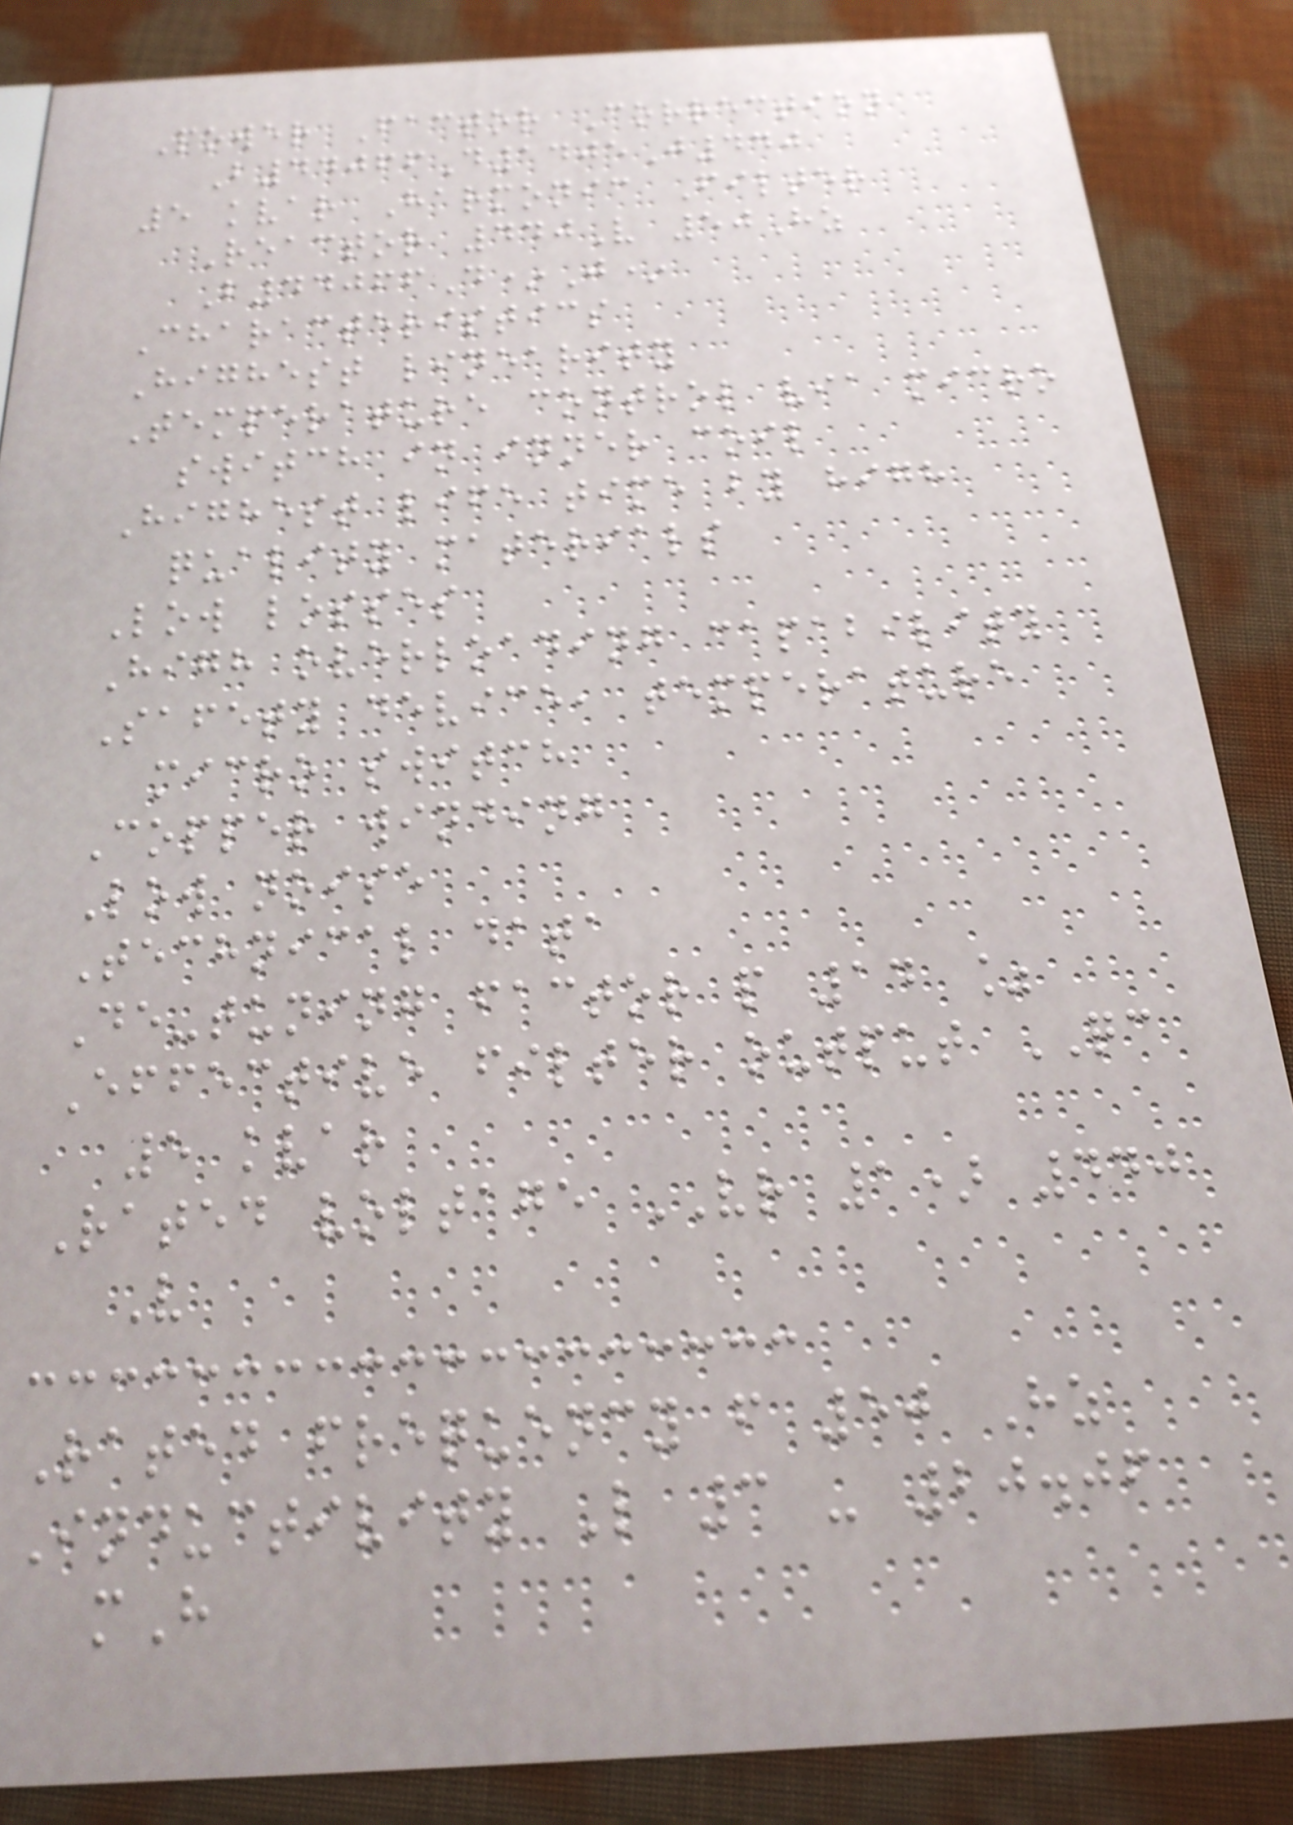Power Factor Correction
B44066D1405J440
5 kvar Harmonic Filter
Reactor 440V 50Hz
B44066D*J*
Characteristics
Highest linearity
Temperature control via micro
switch in inner coil
Highest life time by high
quality materials
Low losses
High overloading capability
Safety device, temperature
micro switch
Copper winding
Low noise
Technical data
De-tuning factor p 14 %
Effective filter output QC
5 kvar
Rated voltage VR 1) 440
V
Rated frequency f 50 Hz
Inductivity L 3 - 20.06
mH
